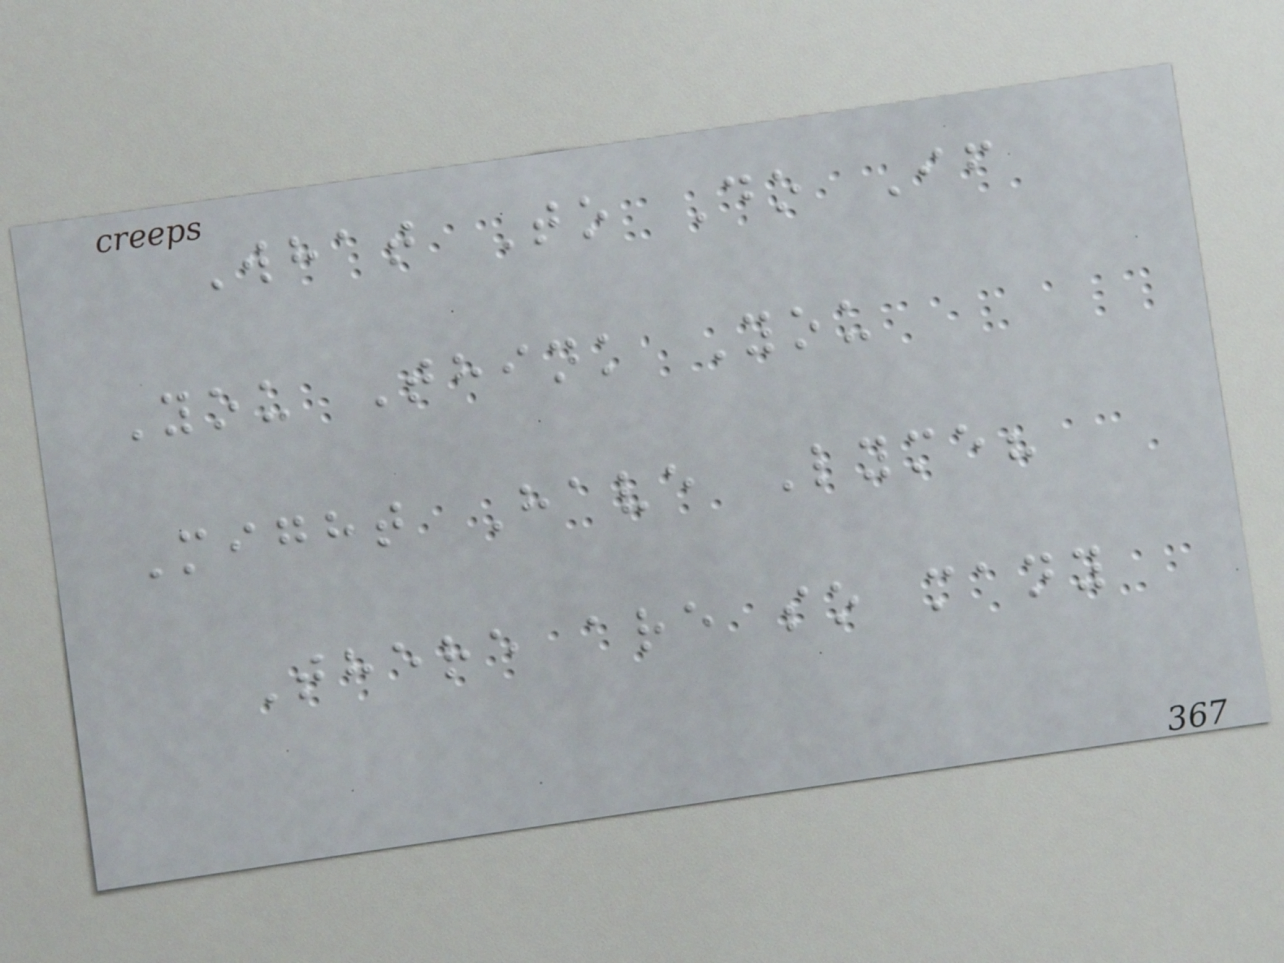What To Do If
You Think You
Might Have Lyme?
There are so many
